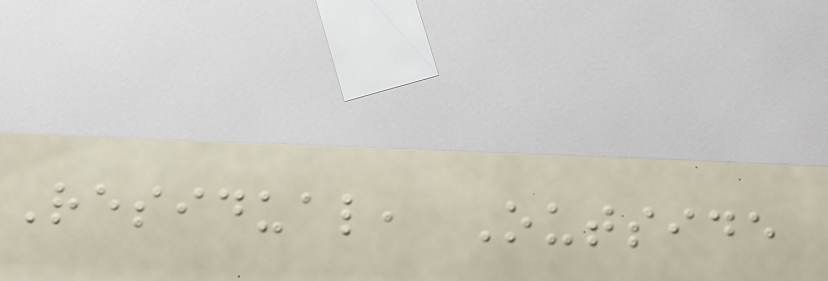Residual, Outside
